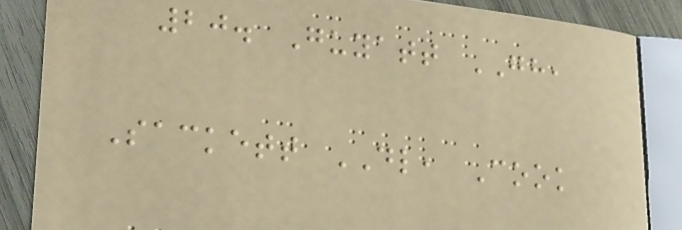20. Guyatt GH,
Sackett DL, Cook
